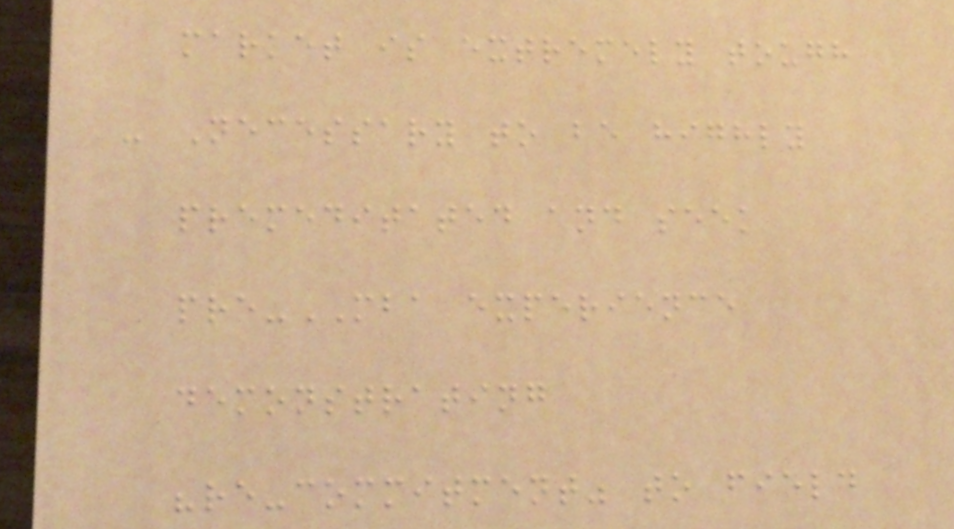market is extremely tough
- Necessary to be highly
premeditated and seek
pre-MBA experience
demonstrating
"re-commitment" to field
